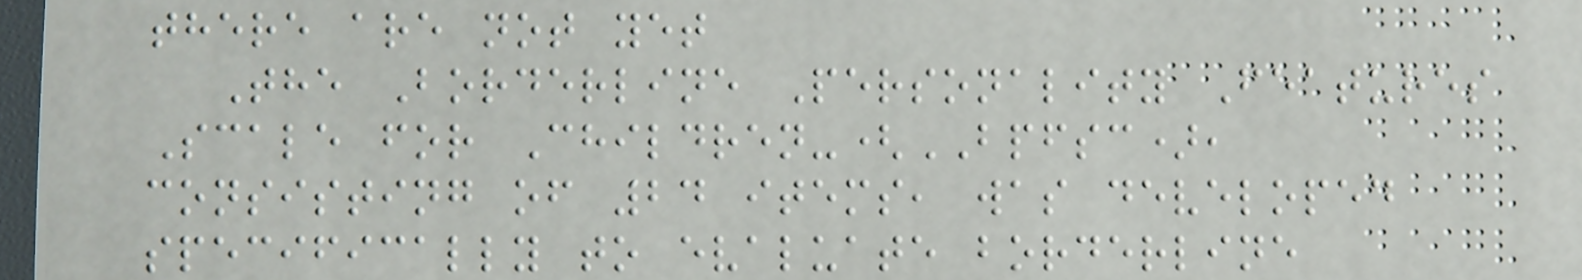there are not yet
The Borderline Personality Features
Scale for Children-(BPFSC),
consisting of 24 items, was developed
specifically to evaluate borderline
